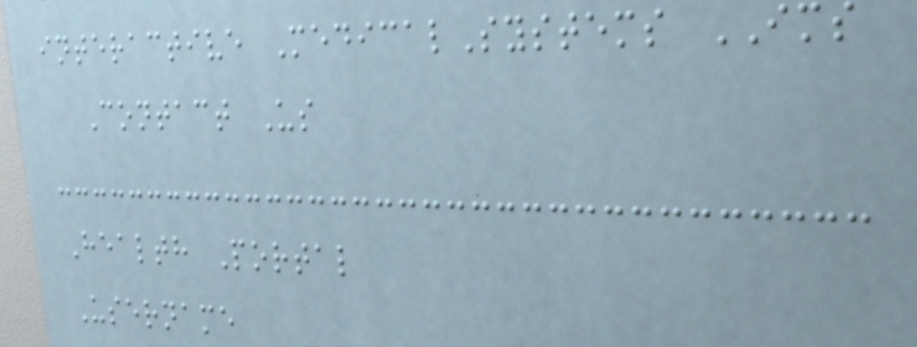interactive MedicalSystems IMS
Contact Us
Health Portal
Username
